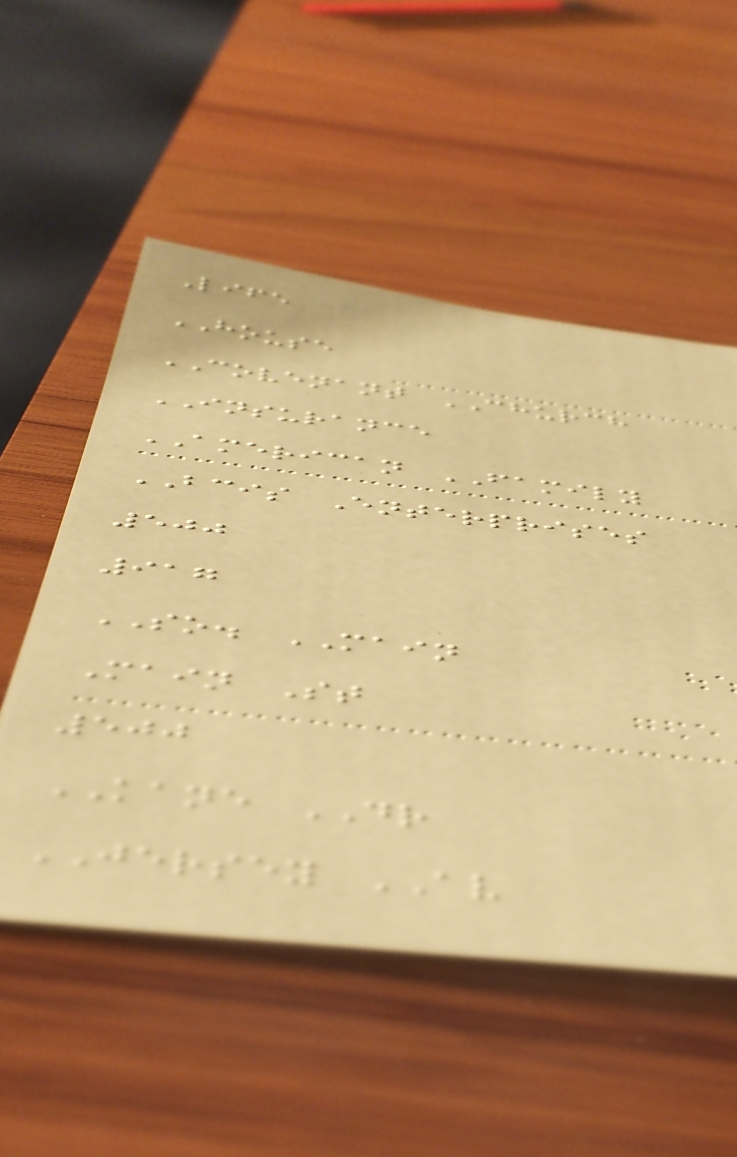Life
HOUSE
COVENANT CHURCH
INSURANCE
AMERICAN FAMILY
BCIS Enterprises
500
917
SO. MAIN
Main St
500
KANE DR
JERSEY AV
